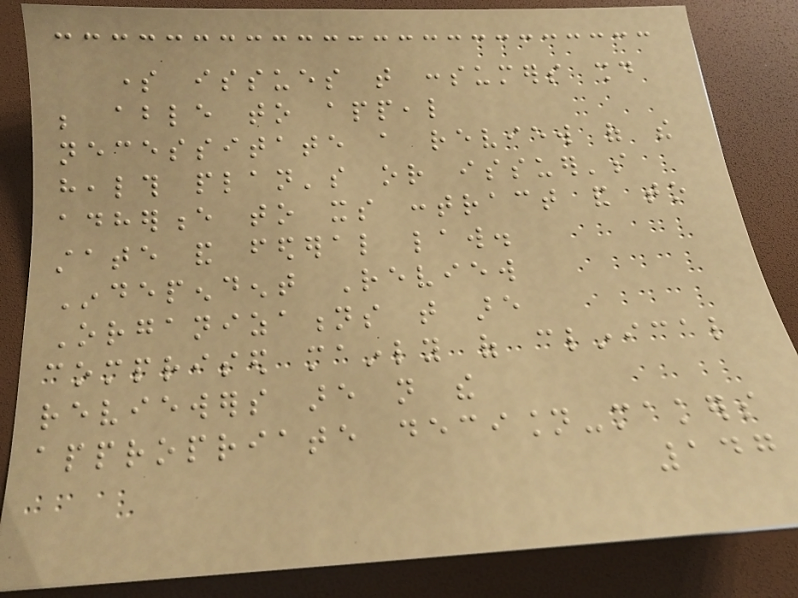some issues that consumers should
be able to appeal
necessitate a review of the
health plan's or issuer's
adherence to its contract and to
state and federal law.
Independent Review
Organizations that are
comprised mainly of clinical
reviewers are not the
appropriate decision-makers
147
